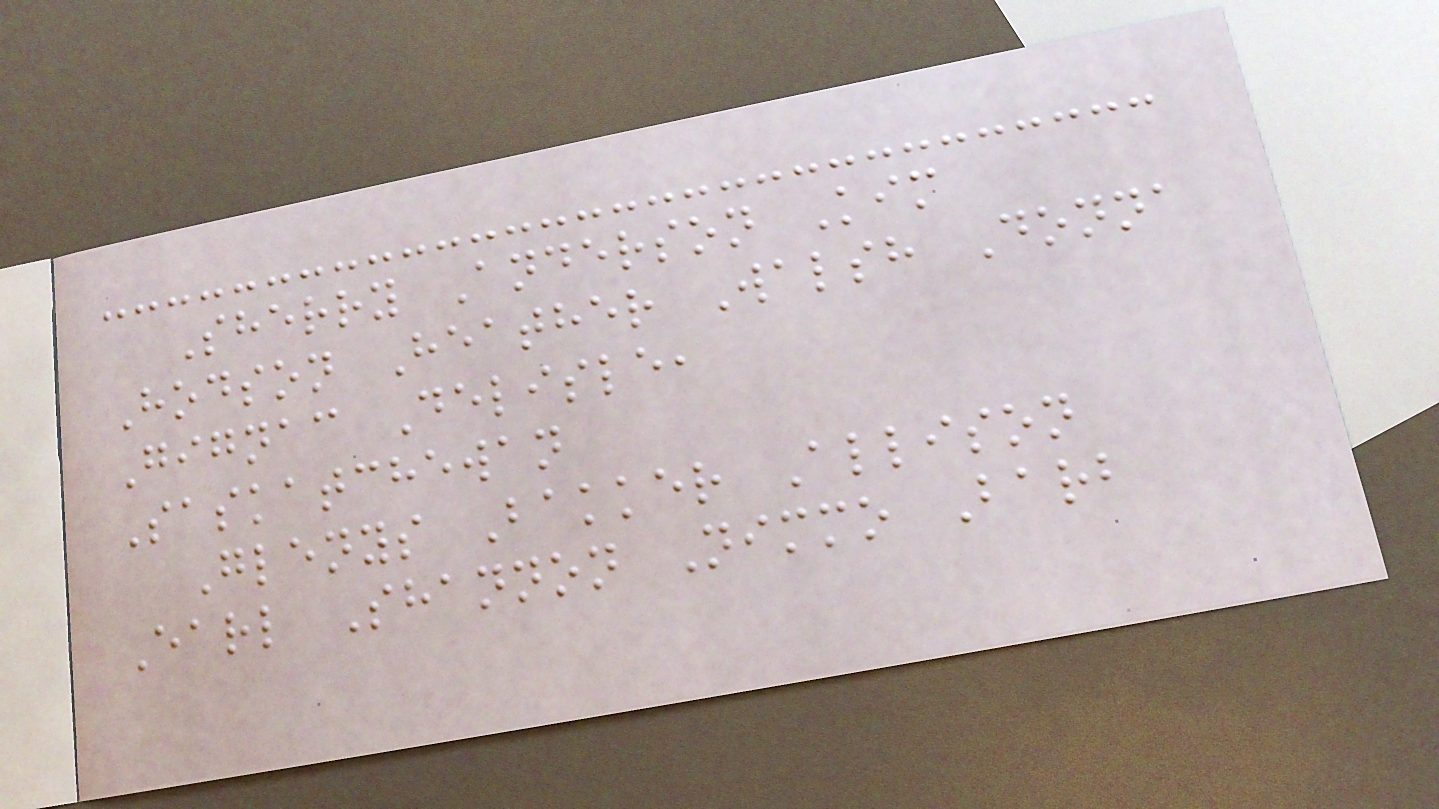Sherry Anderson Kim
Hodson Heather Walsh Donna
Gignac Delisle,
Saskatchewan
Glenys Bakker Allison
Earl Shannon Nimmo Barb
